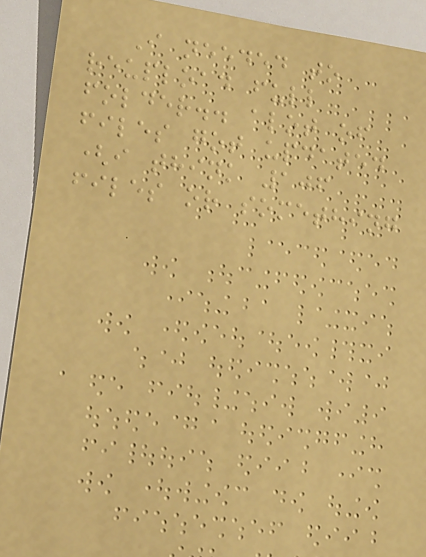I needed to
reupload full
folder.. alot of
files got updated
(i think 106
files or something
